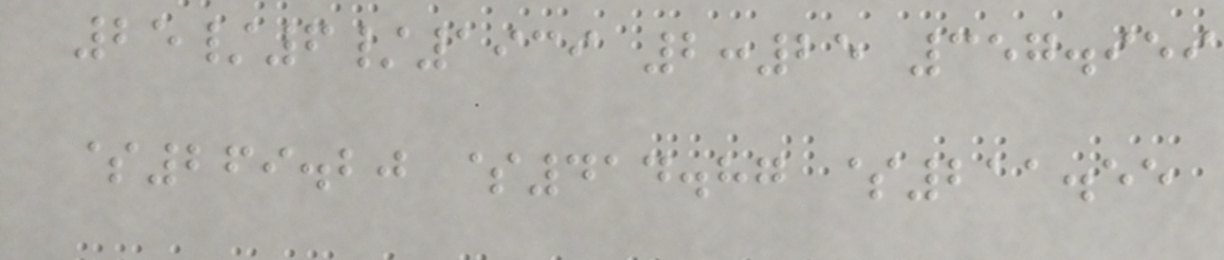25/6/1939 2:25 357.959
$269.20 $414.87 $211.55
